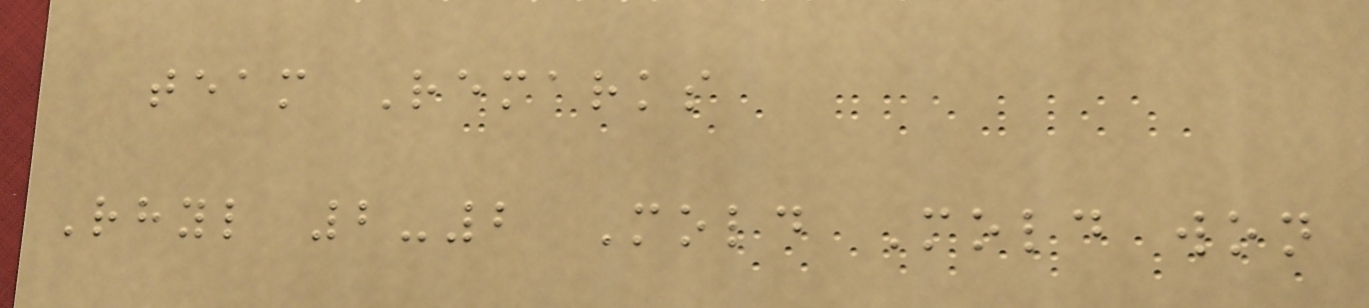team Remarks
Rhyl 2-2 Mold Mold won
